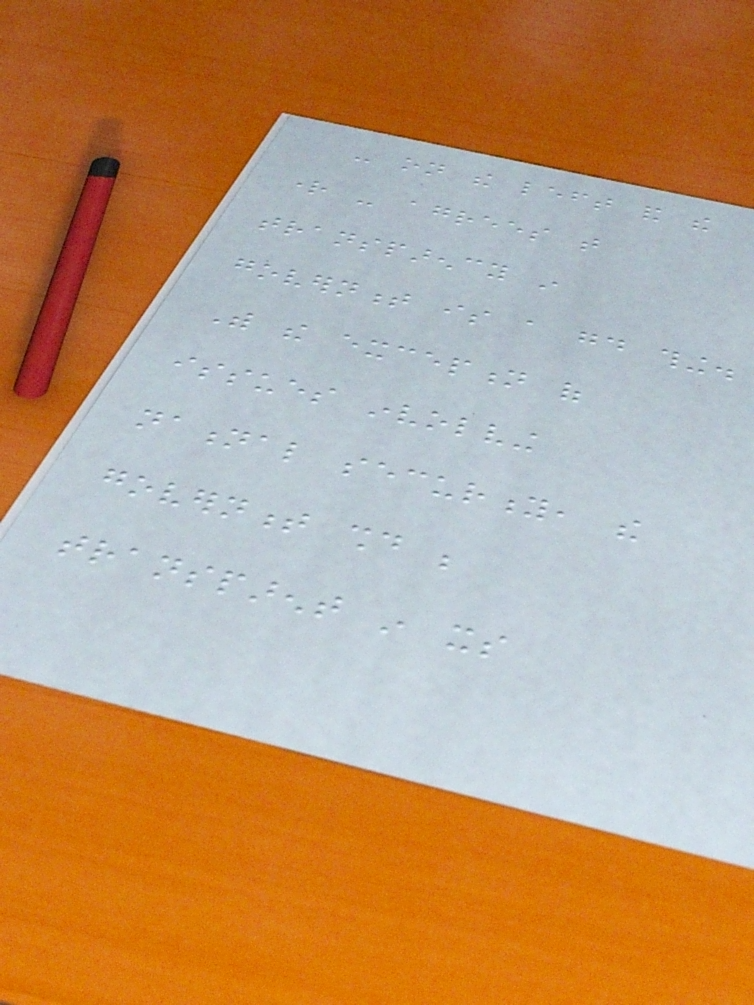- on the left and the
right - agrees that
transparency in
government is a good thing.
With the exception of
issues involving
national security, the
government should be
transparent in its
